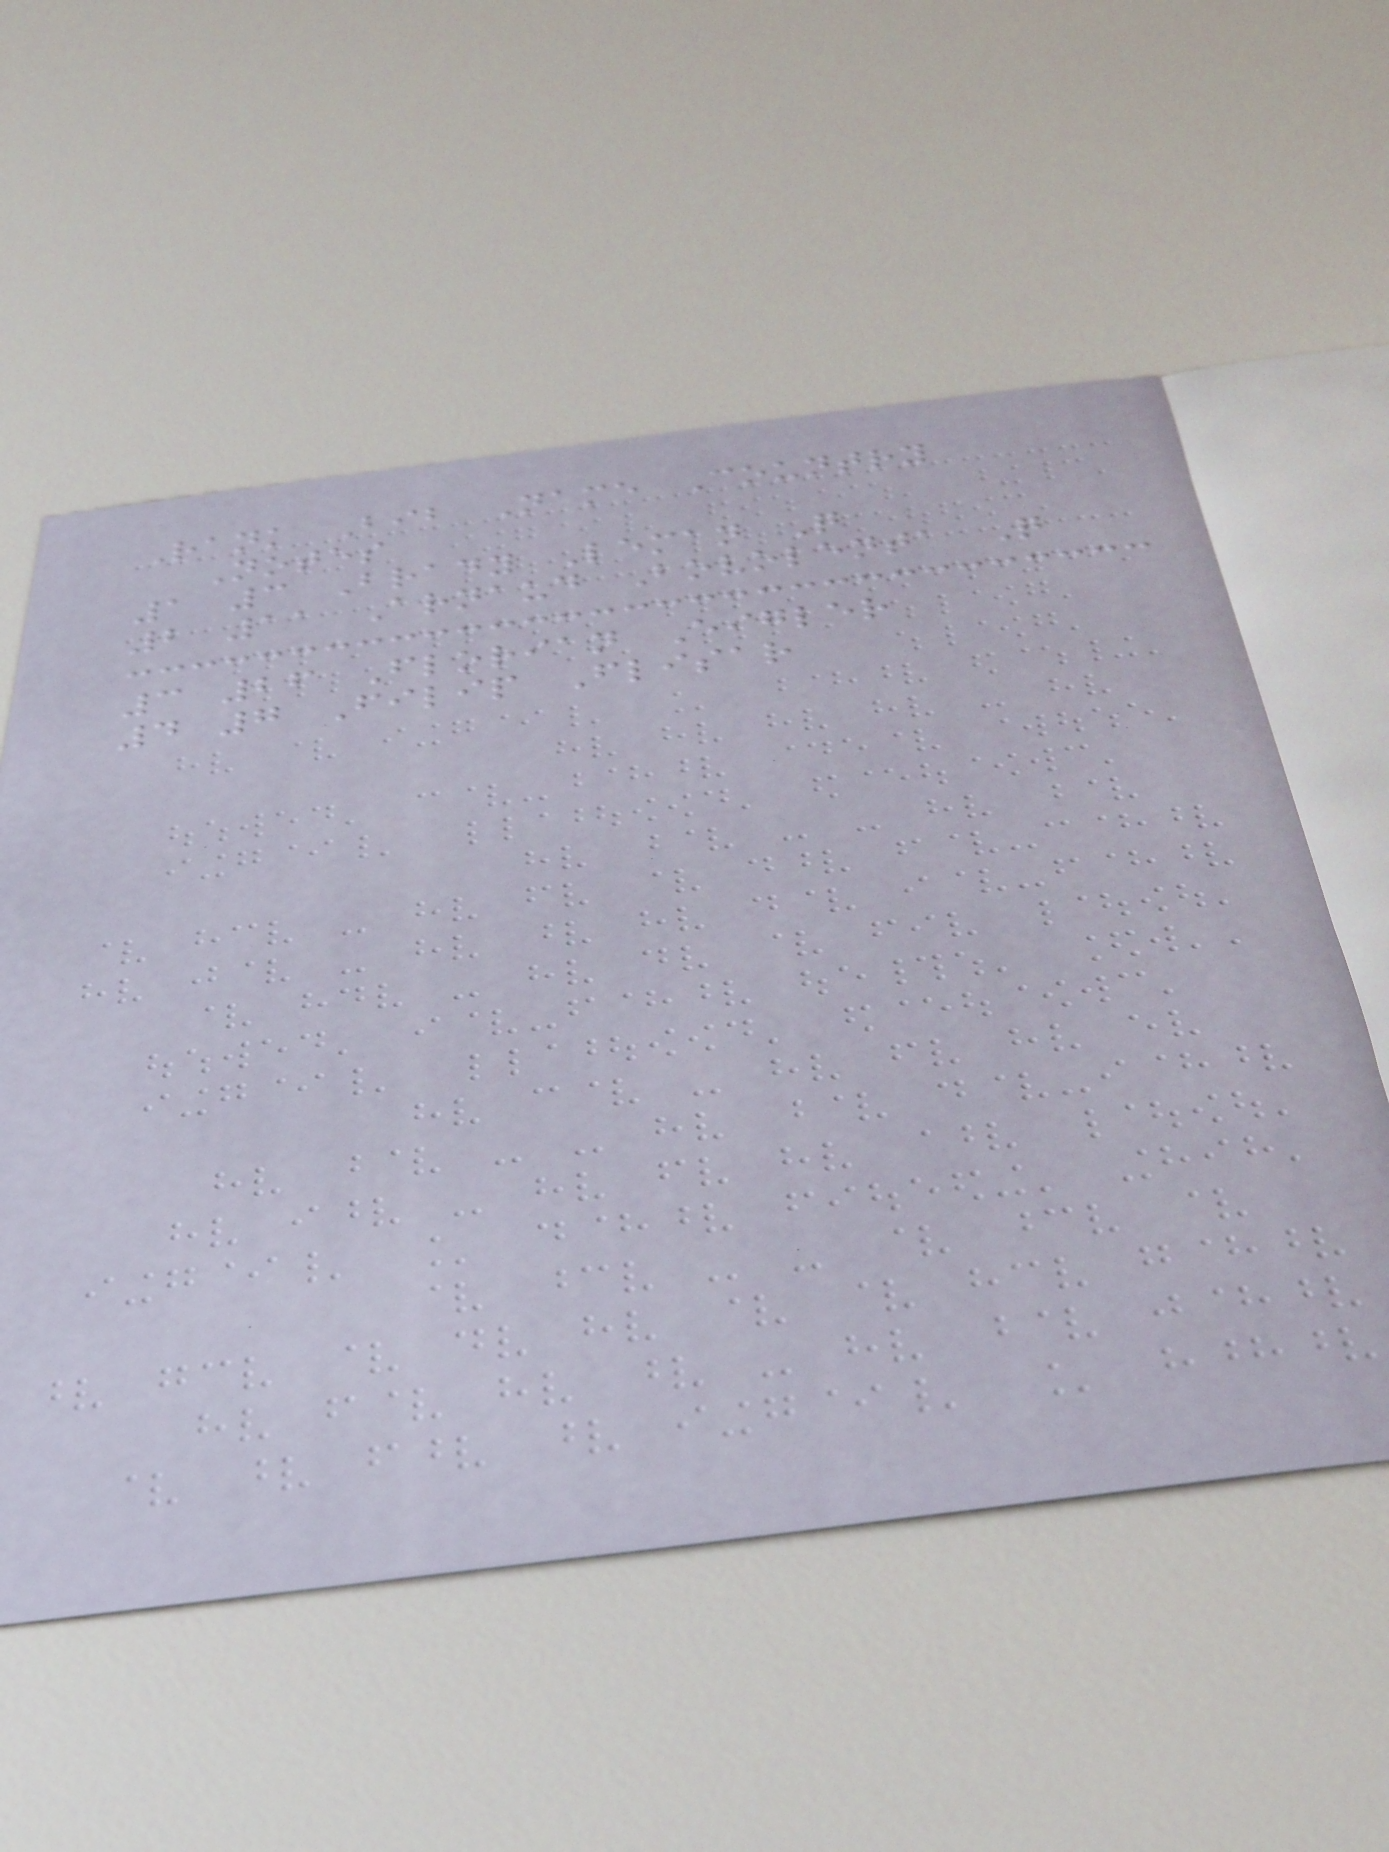Rank Bib Name Country
Notes
1 3 Brady Leman Q
2 11 Arnaud Bovolenta Q
3 26 Florian Eigler
4 7 Filip Flisar
